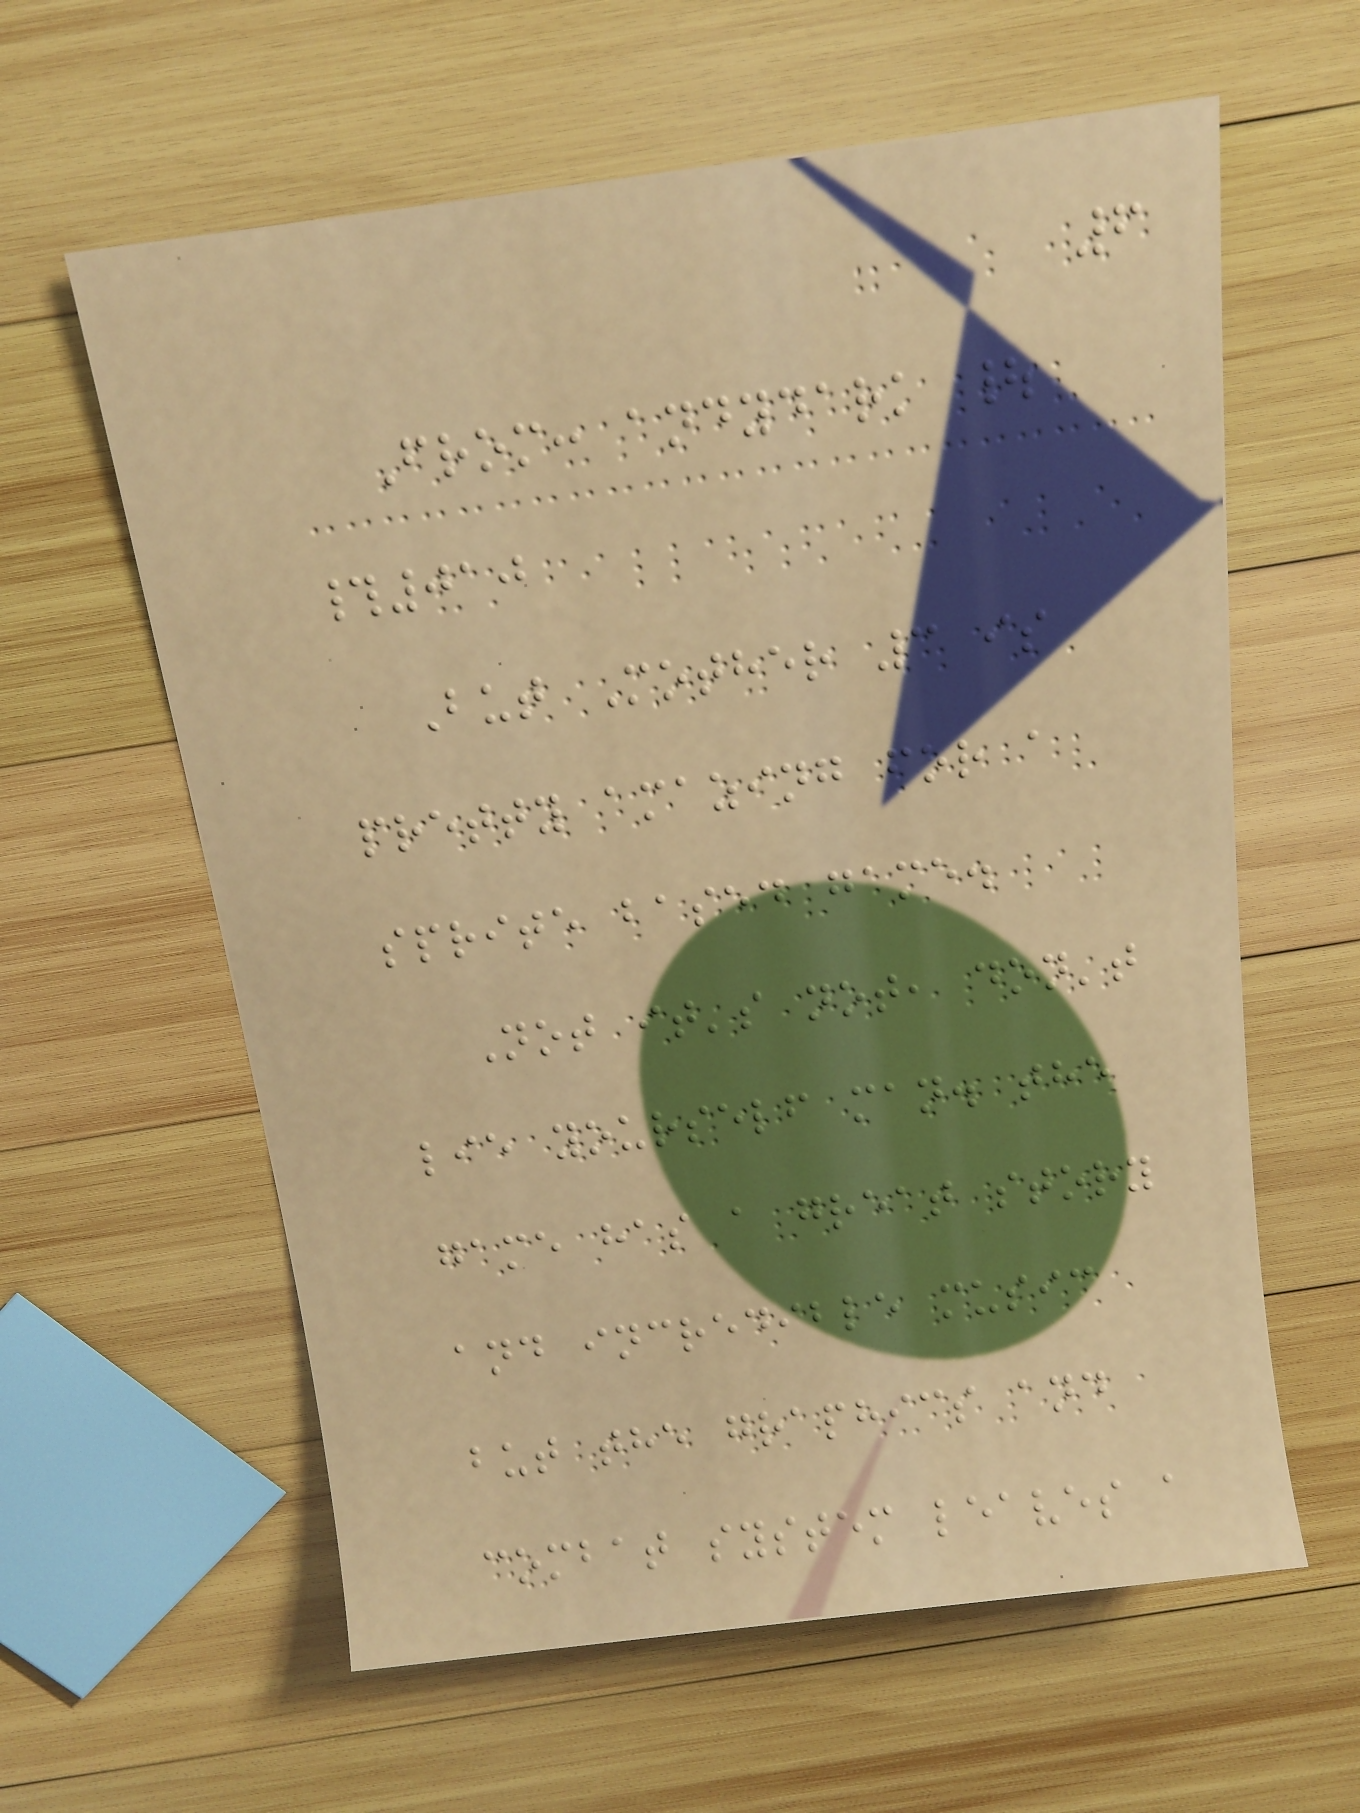6
From: andydark |
#010
But Mother 3 is
pretty amazing for a
sprite based game.
Not it's not, don't
lie yourself man. the
game has a great story
and incredible music
but the graphics and
combat system leaves a
